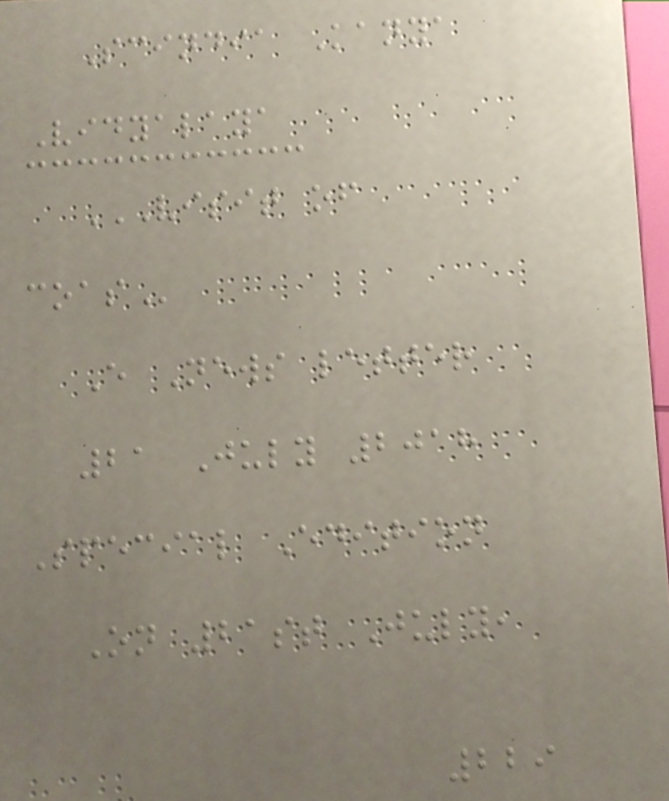Scindia Kanya
Vidyalaya
VISIT OF
COAS
E News letter
21 July 2018
Special Edition
On 21st July,
229
